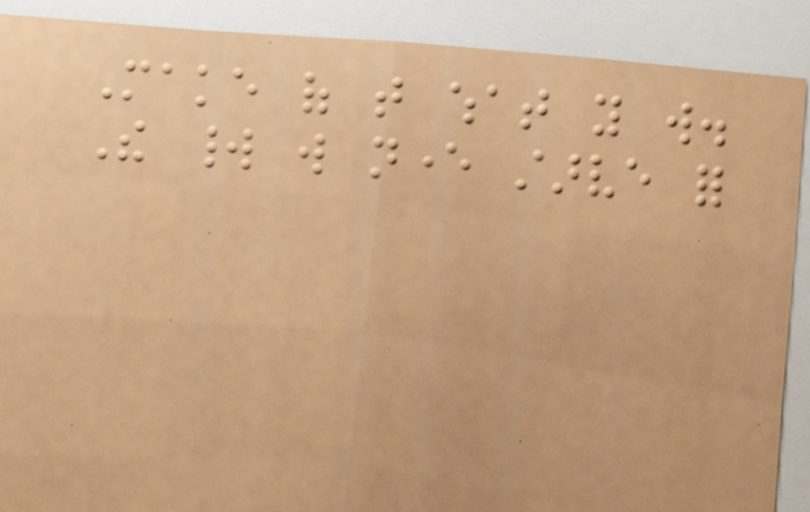Make of that what you will.
The world will never starve for
